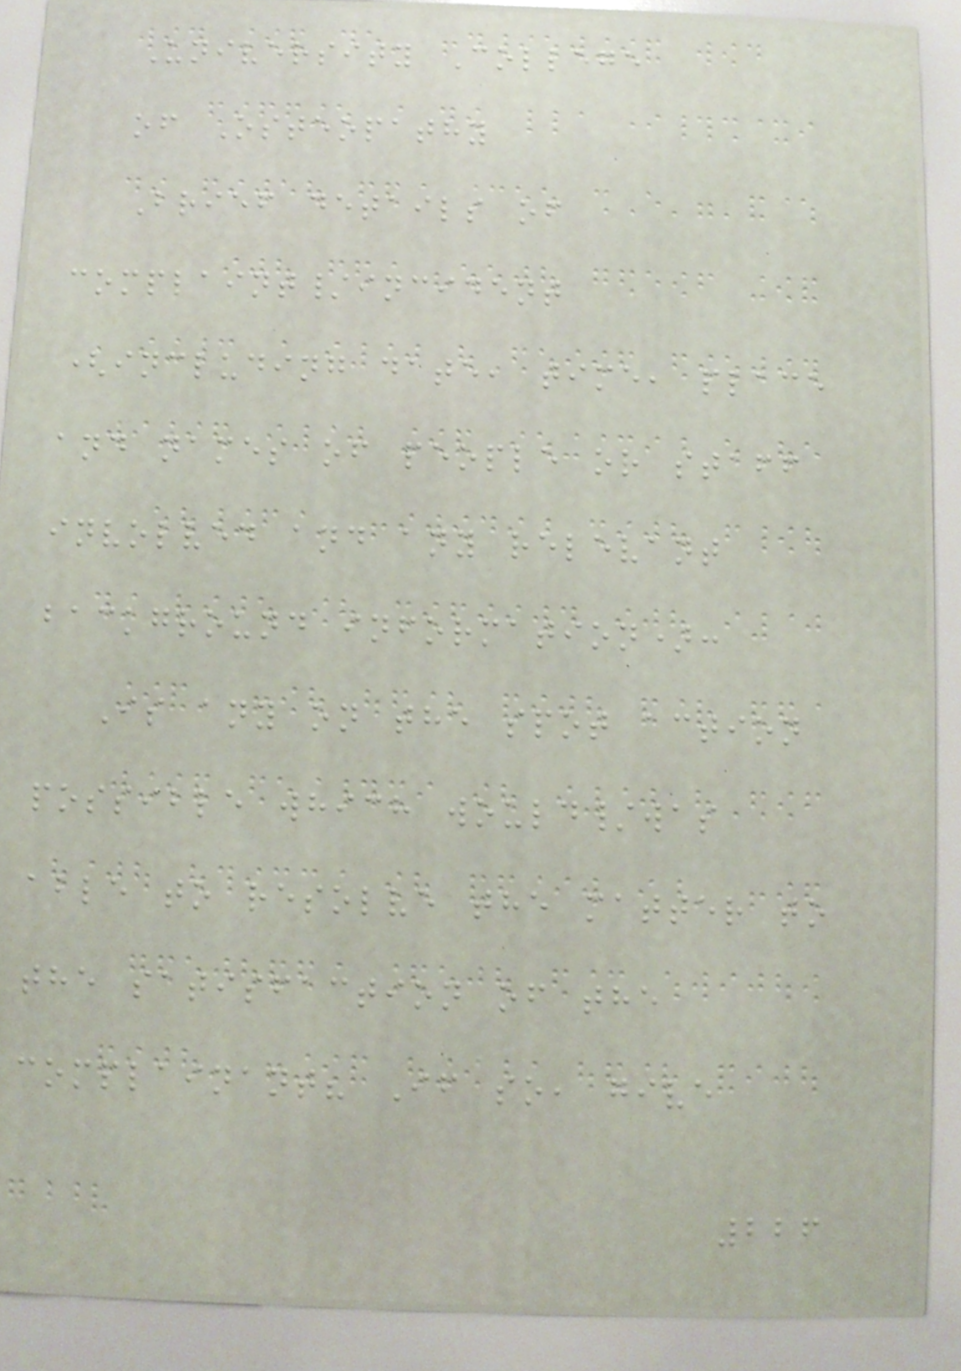University College
of Osteopathy
Brief details of
complaint/incident
(including date, time, place
and names of people or staff
involved and any relevant
background information):
Is any on the spot action
possible which would/was
able to resolve the matter to
the satisfaction of the
complainant? If so, give
226
